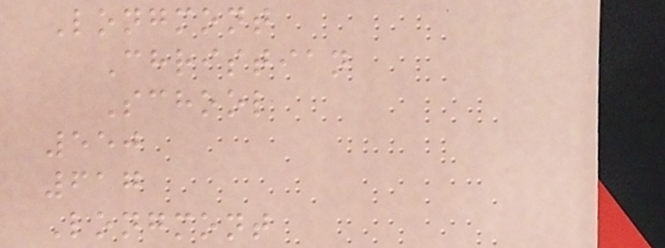Longmont
Christian
School
550
617
Longmont
